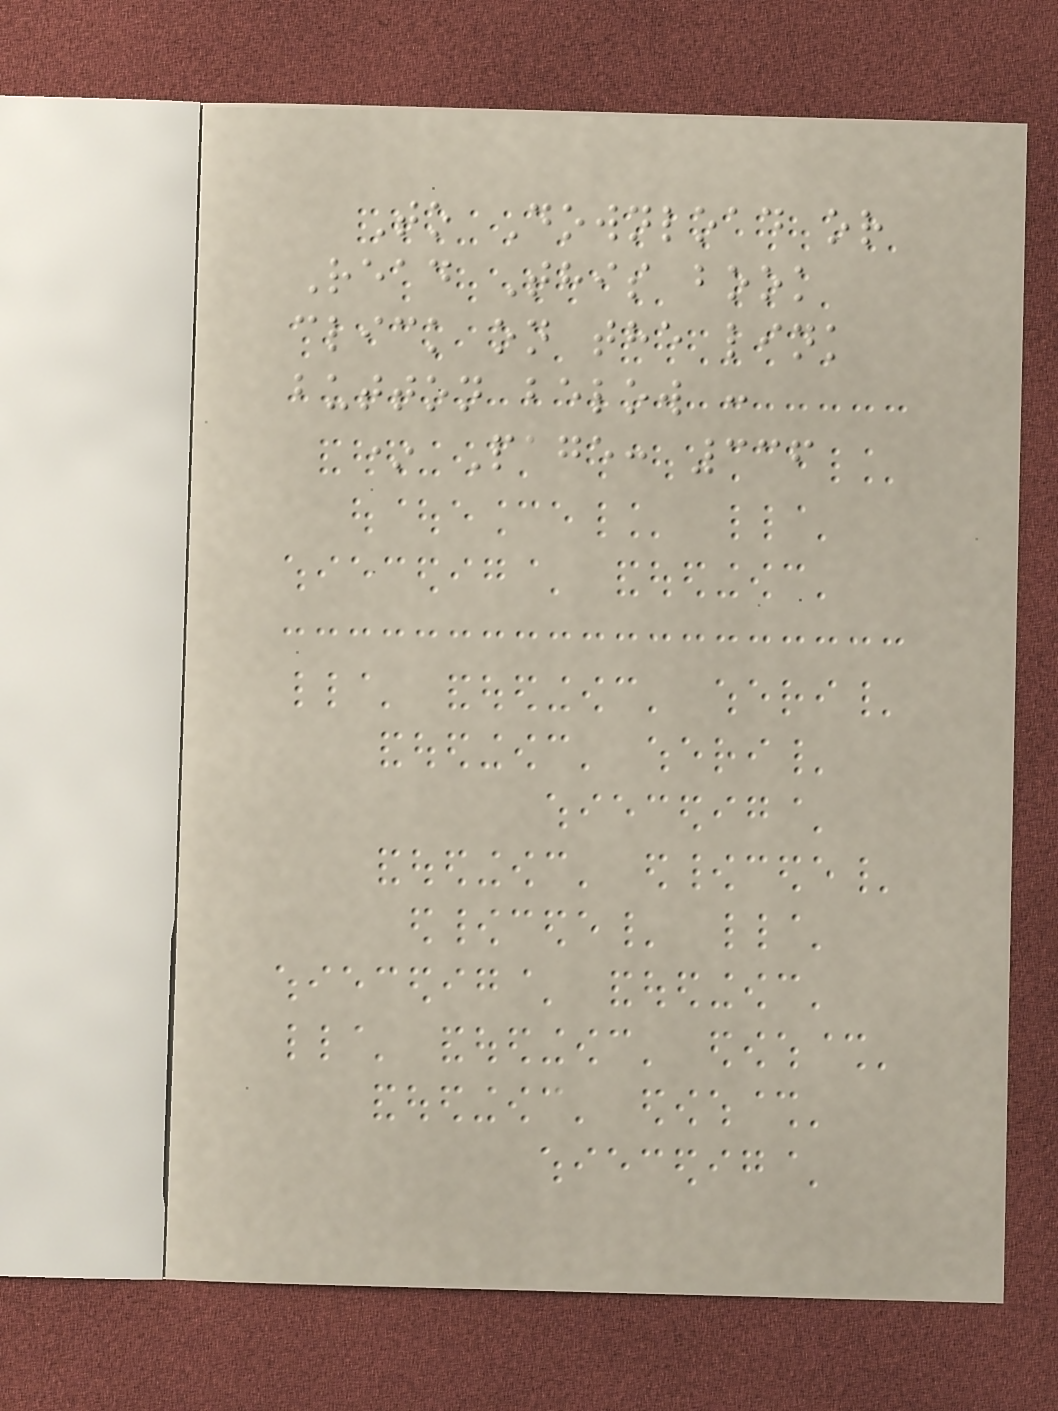To Download or
Read This book
click on the link
button below :
* Page: 336
